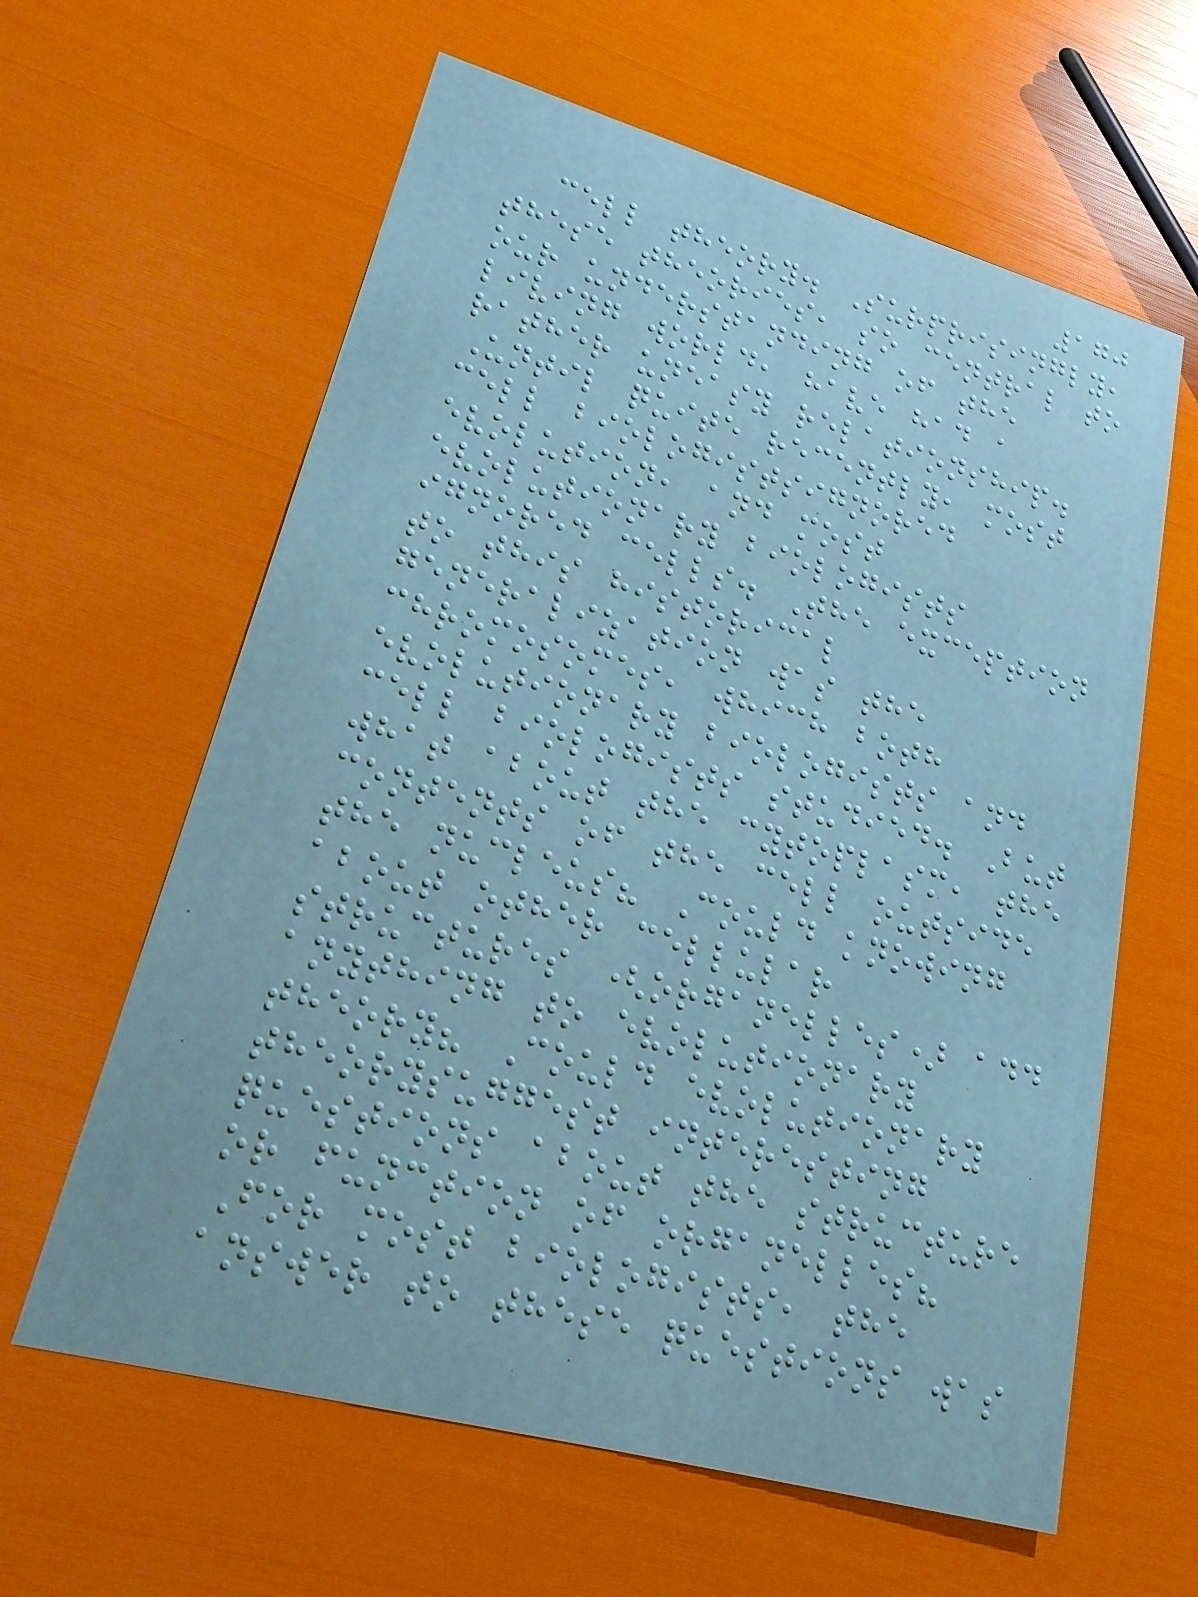170
cell theory. Surprisingly,
these theories, so central to
our understanding of the
living world, have had a
rather uneasy relationship.
Until quite recently, most
cell biologistsignored
evolution, and most
evolutionary biologists
ignored cells. The exception
to this historical
generalization was the
chromosomes, which both
evolutionary biologists and
cell biologists studied. But
what about the cytoplasm, the
contents of the cell outside
the nucleus? Could knowing
about other cellular
structures (organelles) add
anything to evolutionary
theory? Could evolutionary
theorysuggest interesting
questions about the structure
or function of organelles?
For most biologists, the
answer to these questions was
